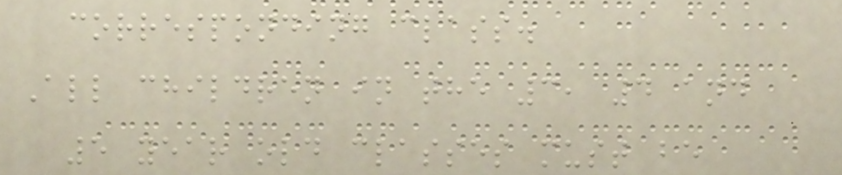corresponding class.
All children in the 3, 4 and
5 year old classes must be
